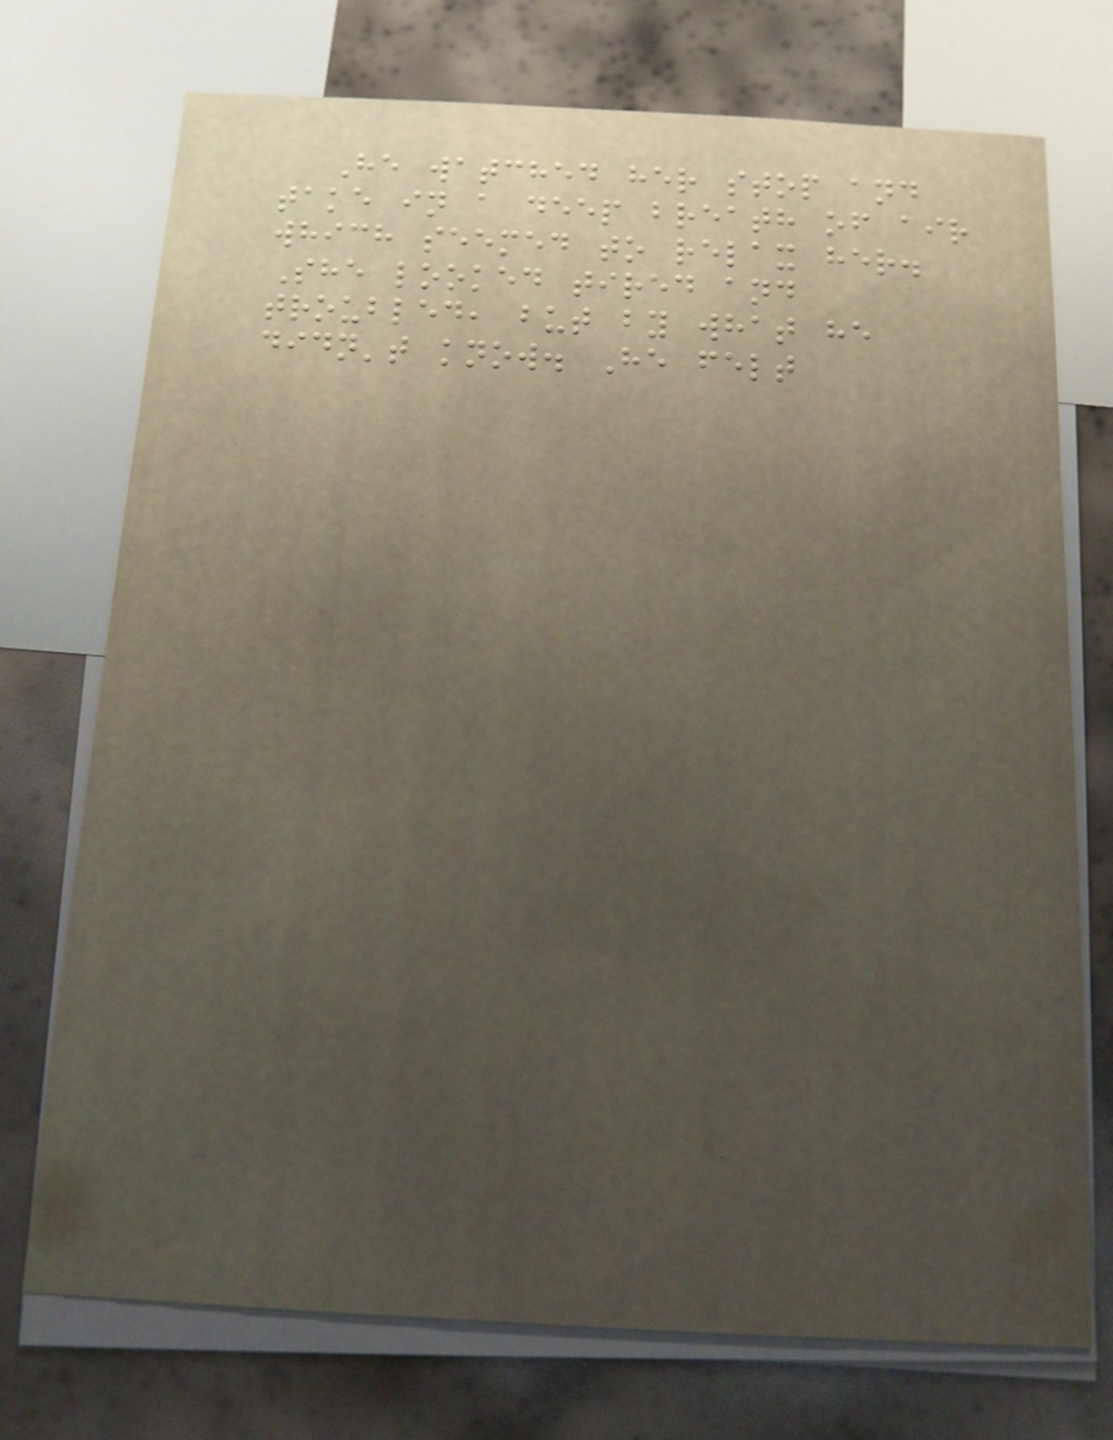He watched her stop and
take in a deep breath of air
which seemed to relax her.
She looked tired and
troubled, but by what he
didn't know. He felt
